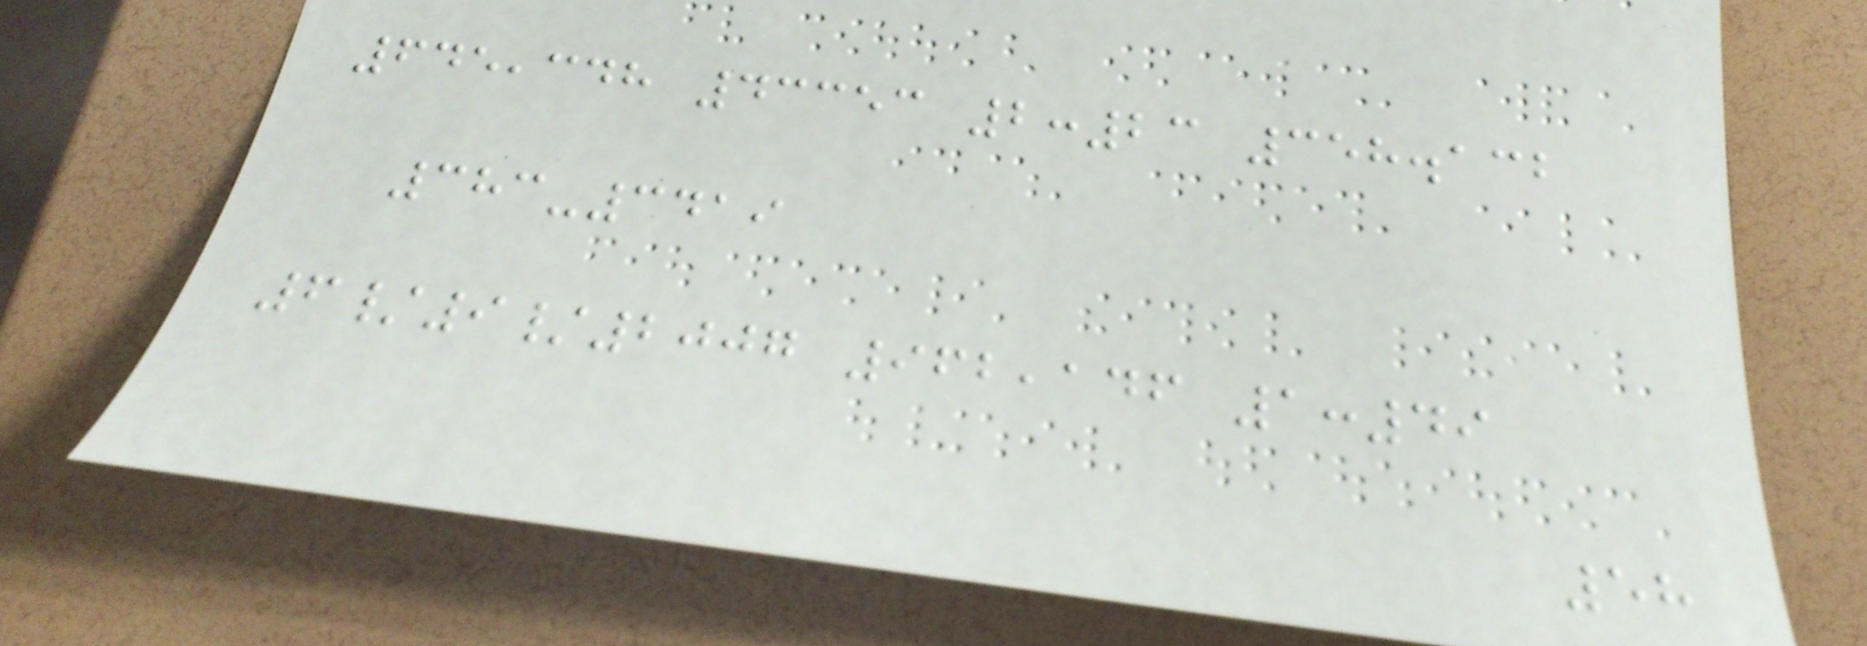645,348 43353 2:23 358.132
383-3419
6/9/2007 962,146 1:49
58
